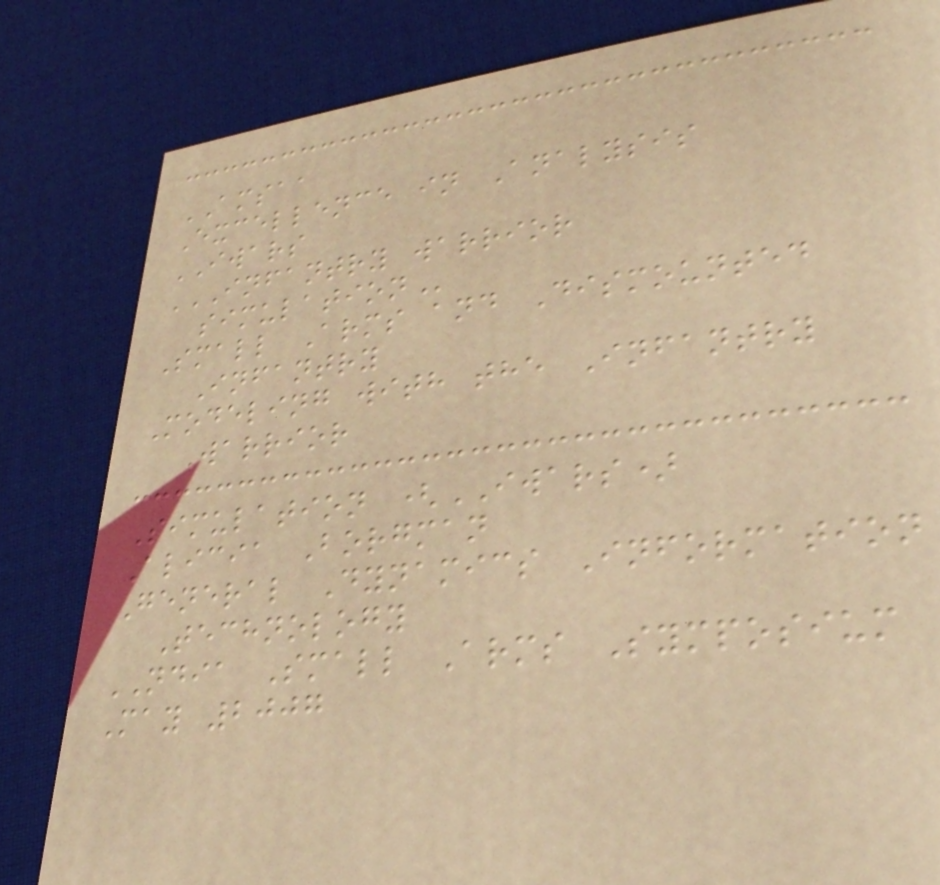AMSAA
Excellence in Analysis
IWARS
INFANTRY WARRIOR
SIMULATION
Small Arms and Dismounted
Infantry
Modeling with the Infantry
Warrior
Simulation (IWARS)
Alicia Borgman
General Dynamics Information
Technology
NDIA Small Arms Symposium
May 2007
